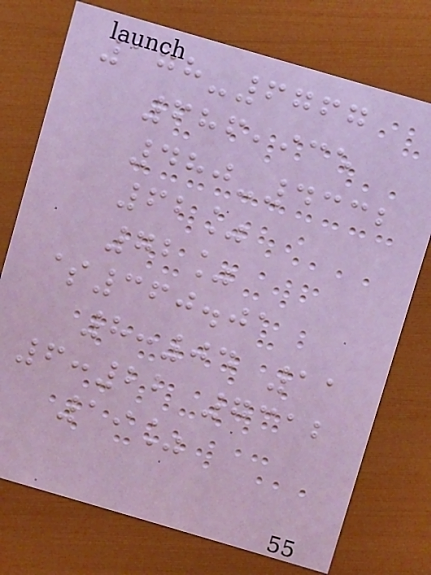178-6767
686,935
480-4332
62%
72%
$360.01
8:04 11
6:22 7312
19%
